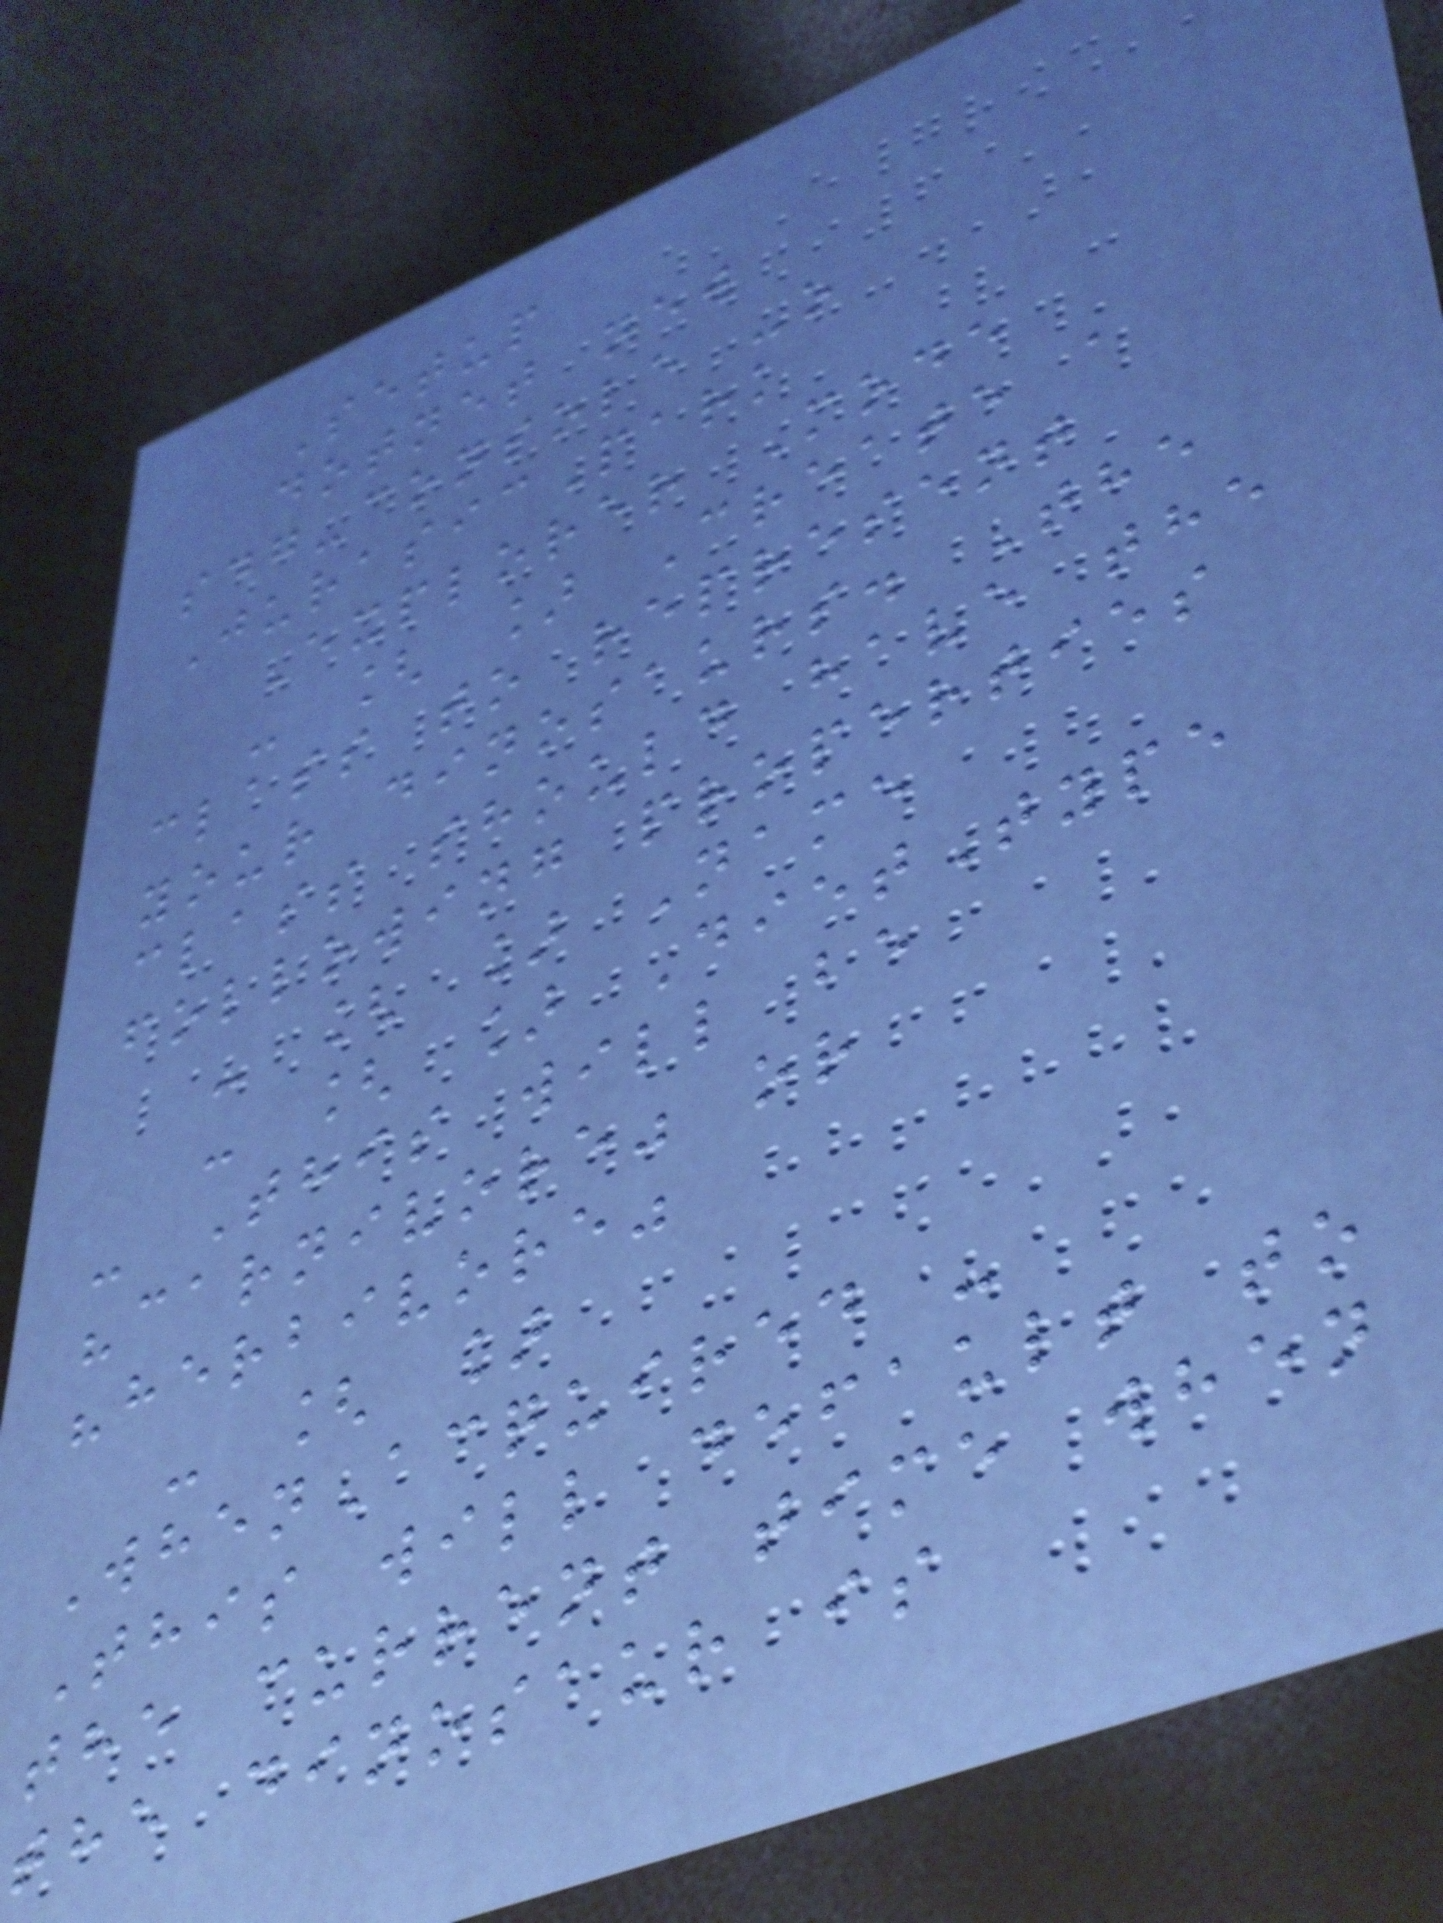Setup
dotnet new
sdg-console -o
JurasicPark
Explorer Mode
- [ ] Create a
class to represent
your dinosaurs. The
class should have the
following properties
- [ ] Name
- [ ] DietType
- This will be
"carnivore" or
"herbivore"
- [ ]
WhenAcquired -
This will default to
the current time when
the dinosaur is
